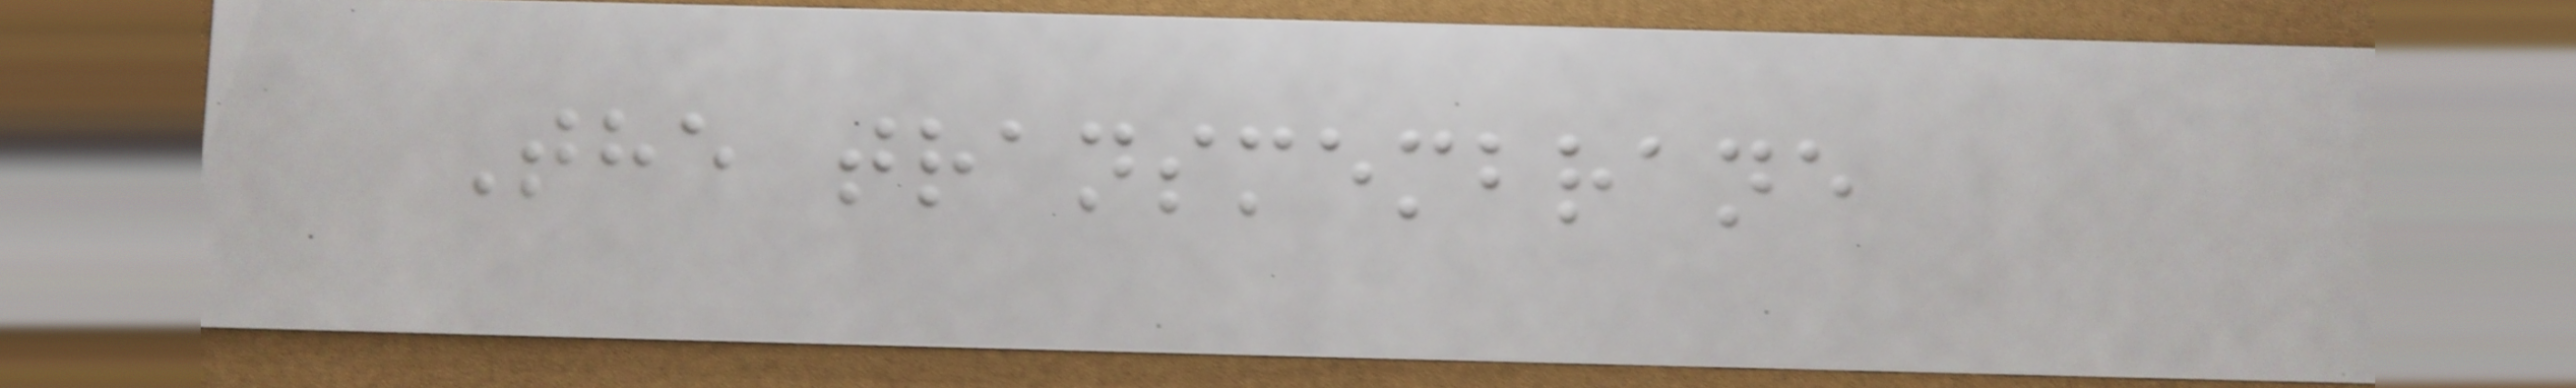The transmembrane
